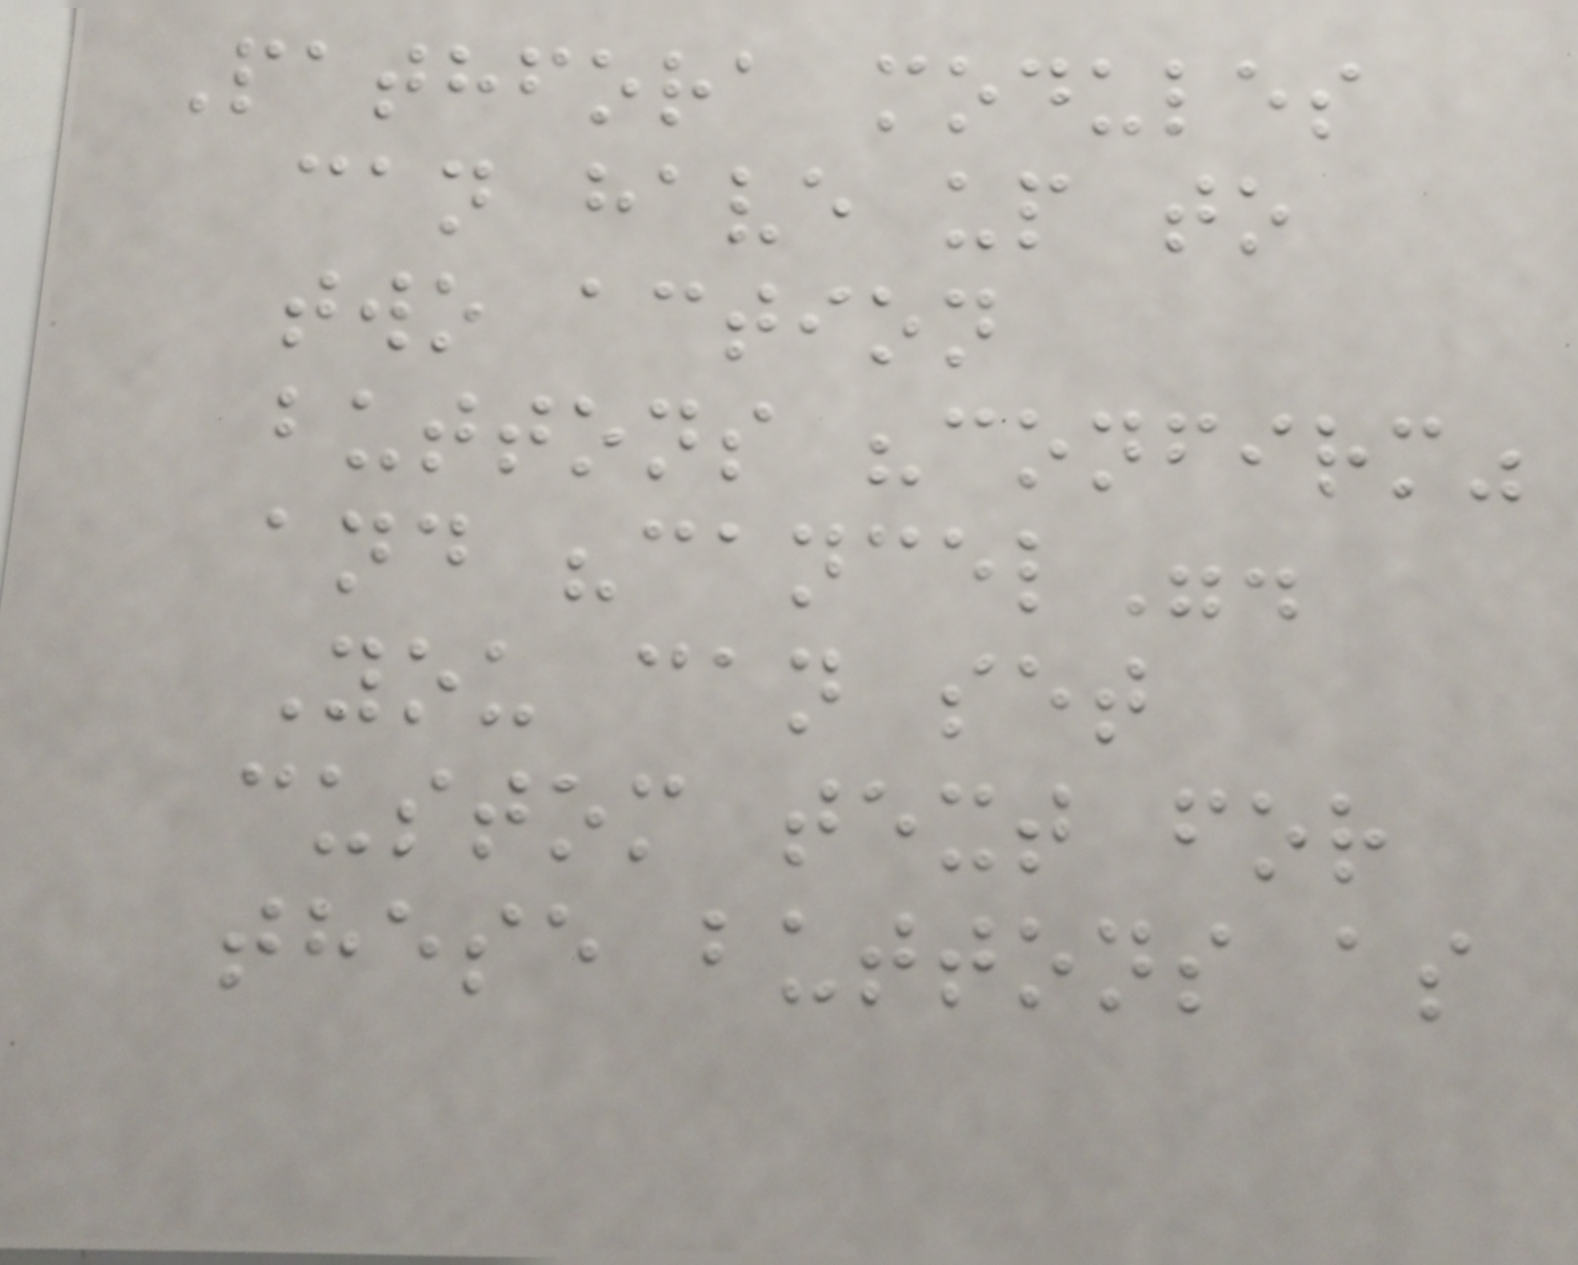Pathfora modules
can have up to
two action
buttons "confirm"
and "cancel".
You can set
custom text for
these buttons as
